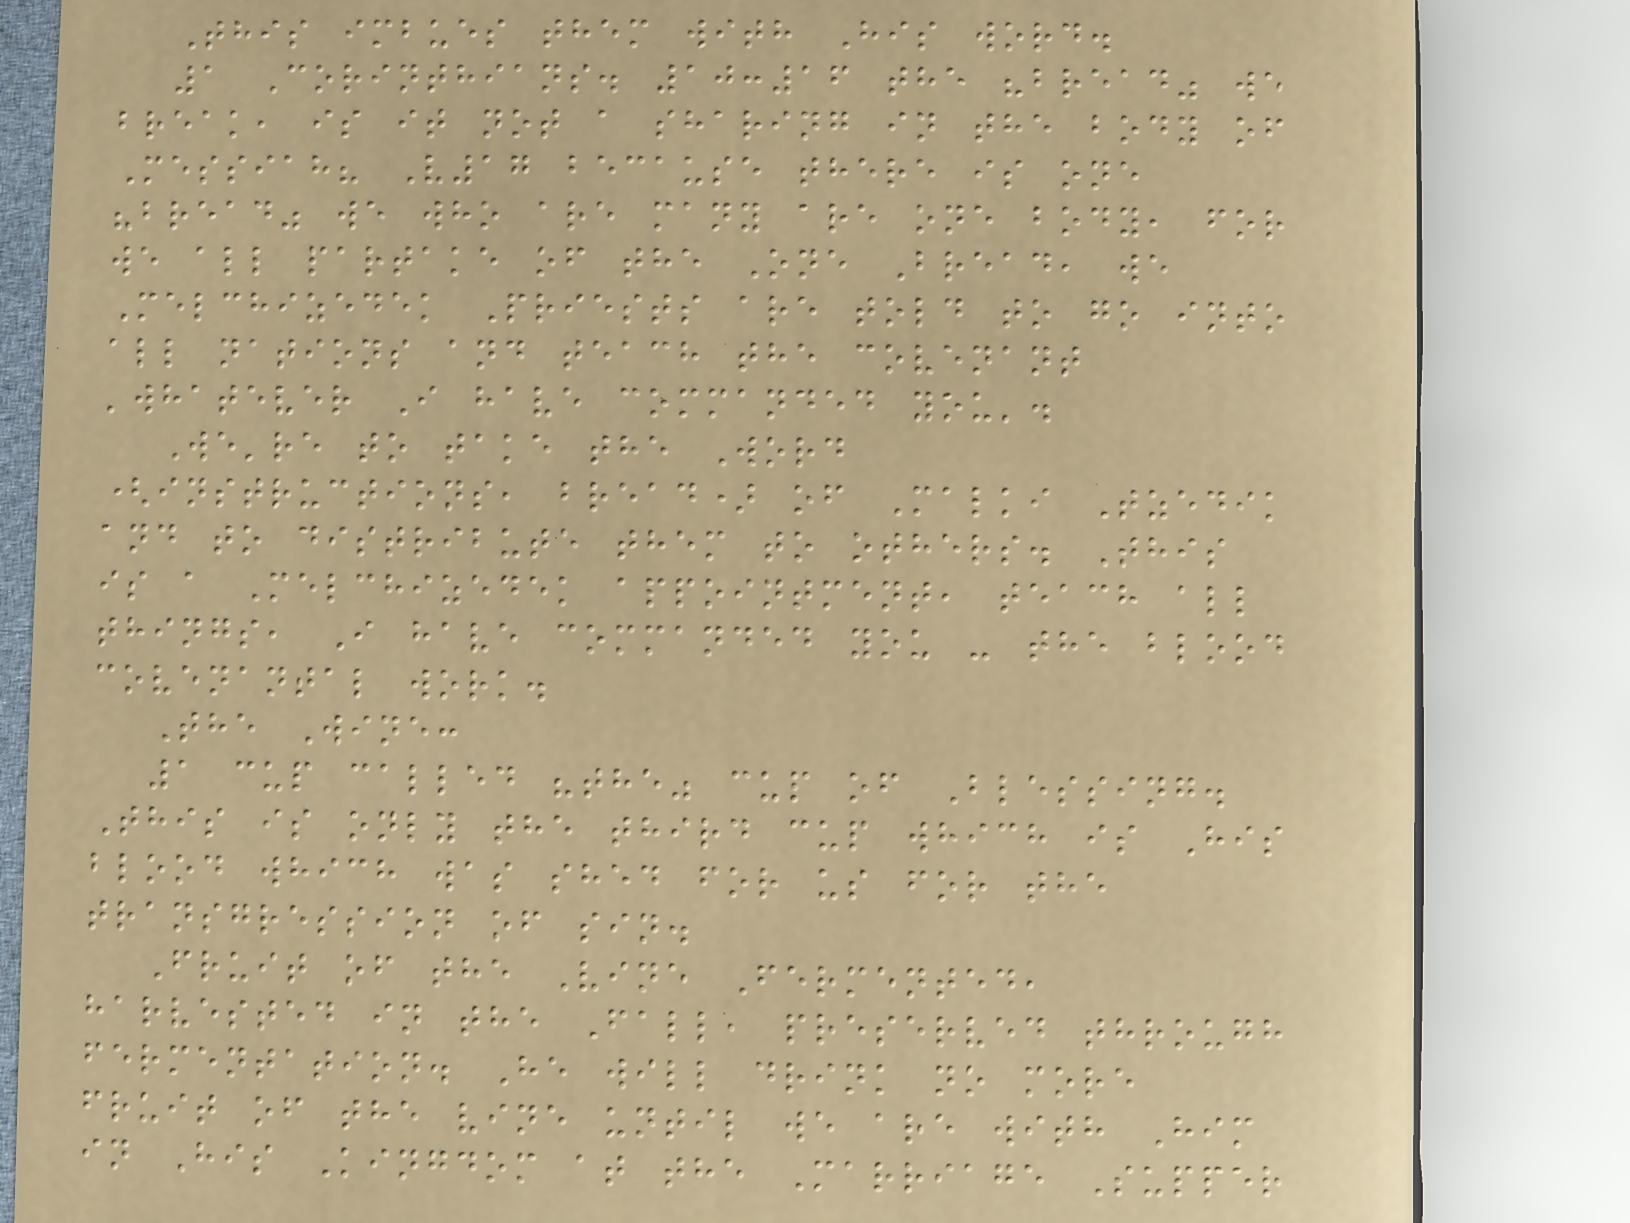This imbues them with His word.
1 Corinthians. 10:16 the "bread" we
break, is it not a sharing in the body of
Messiah? V17 because there is one
"bread" we who are many are one body, for
we all partake of the One Bread, we
Melchizedek Priests are told to go into
all nations and teach the covenant
'whatever I have commanded you'.
We're to take the Word
(instructions, bread) of Malki Tzedik
and to distribute them to others. This
is a Melchizedek appointment, teach all
things, I have commanded you - the blood
covenantal work.
The Wine:
1 cup called "the" cup of Blessing.
This is only the third cup which is His
blood which was shed for us for the
transgression of sin.
Fruit of the Vine Fermented,
harvested in the Fall, preserved through
fermentation. He will drink no more
fruit of the vine until we are with Him
in His Kingdom at the Marriage Supper
